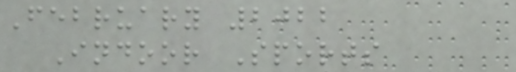February 2022
Indoor Sports
